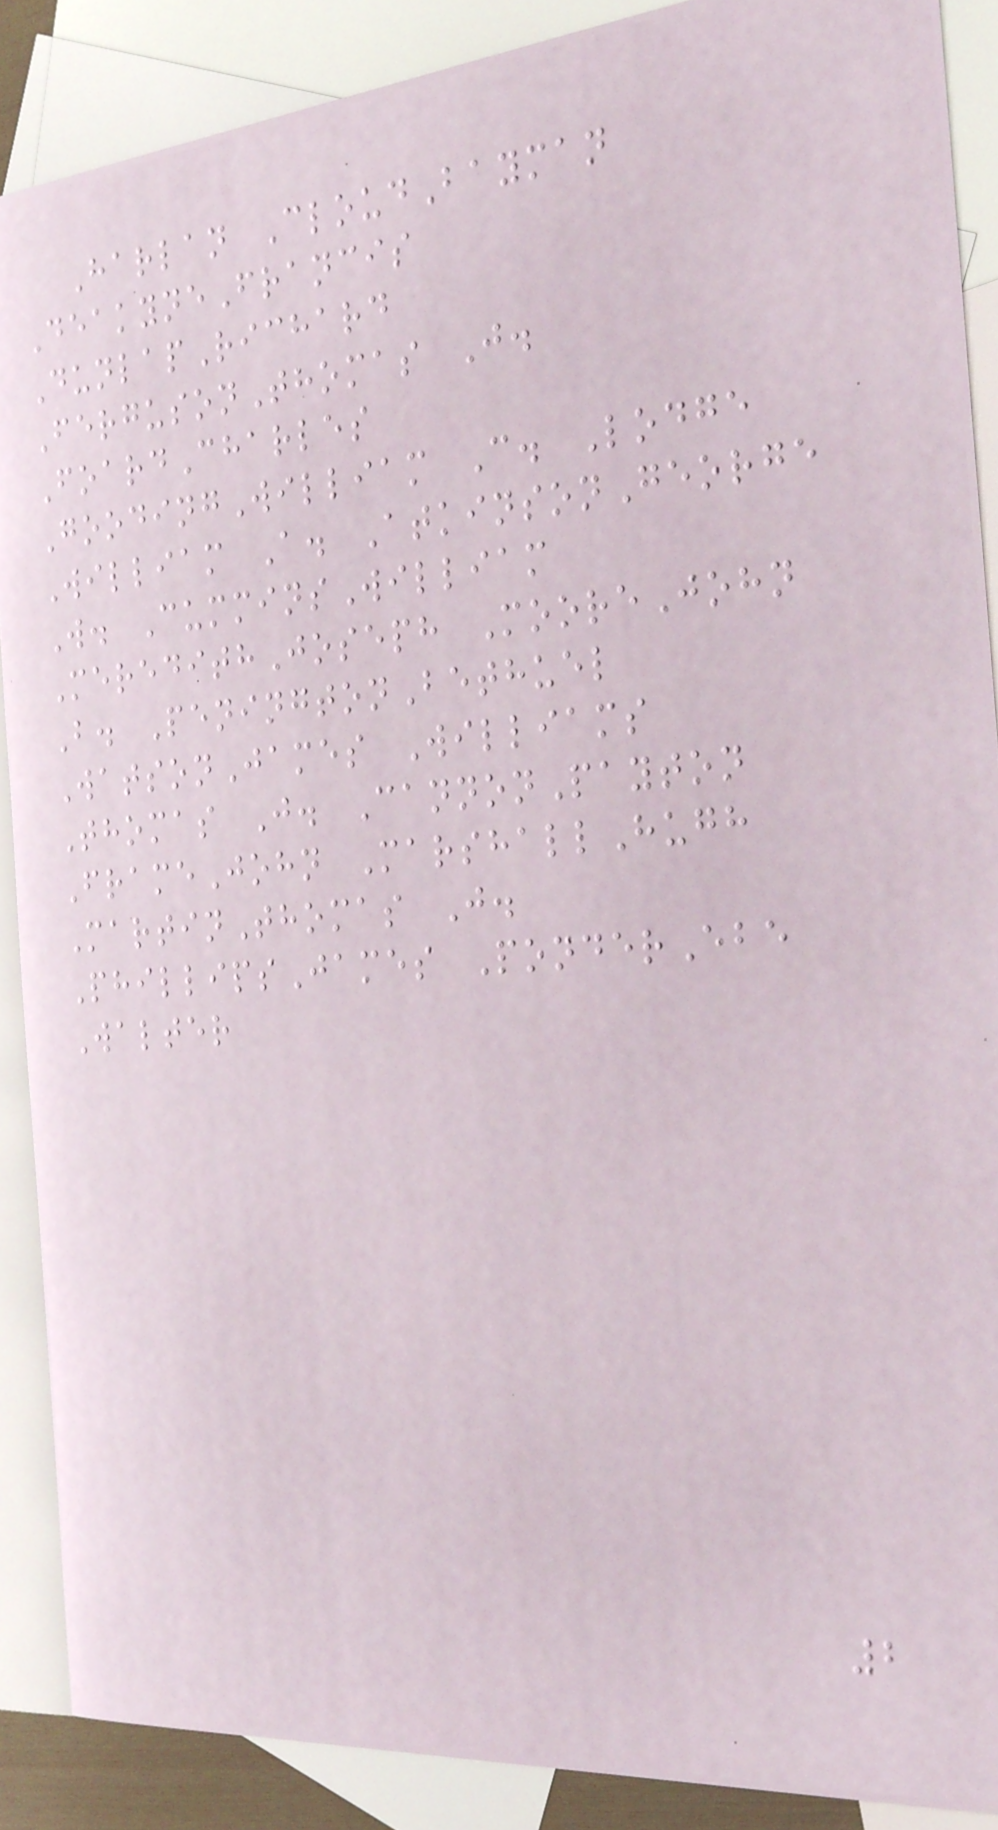Harlan CloudBayman
DeakyneFrancis
DunlapRichard
FergusonThomas J.
FoardCharles
GoodingWilliam C. Lodge
William A. AtkinsonGeorge
W. CumminsWilliam
MeredithJoseph MooreJohn
B. PeningtonBethuel
WatsonJames Williams
Thomas J. CannonPayton
FrameJohn MarshallHugh
MartinThomas J.
PhillipsJames PonderEbe
Walter
2
